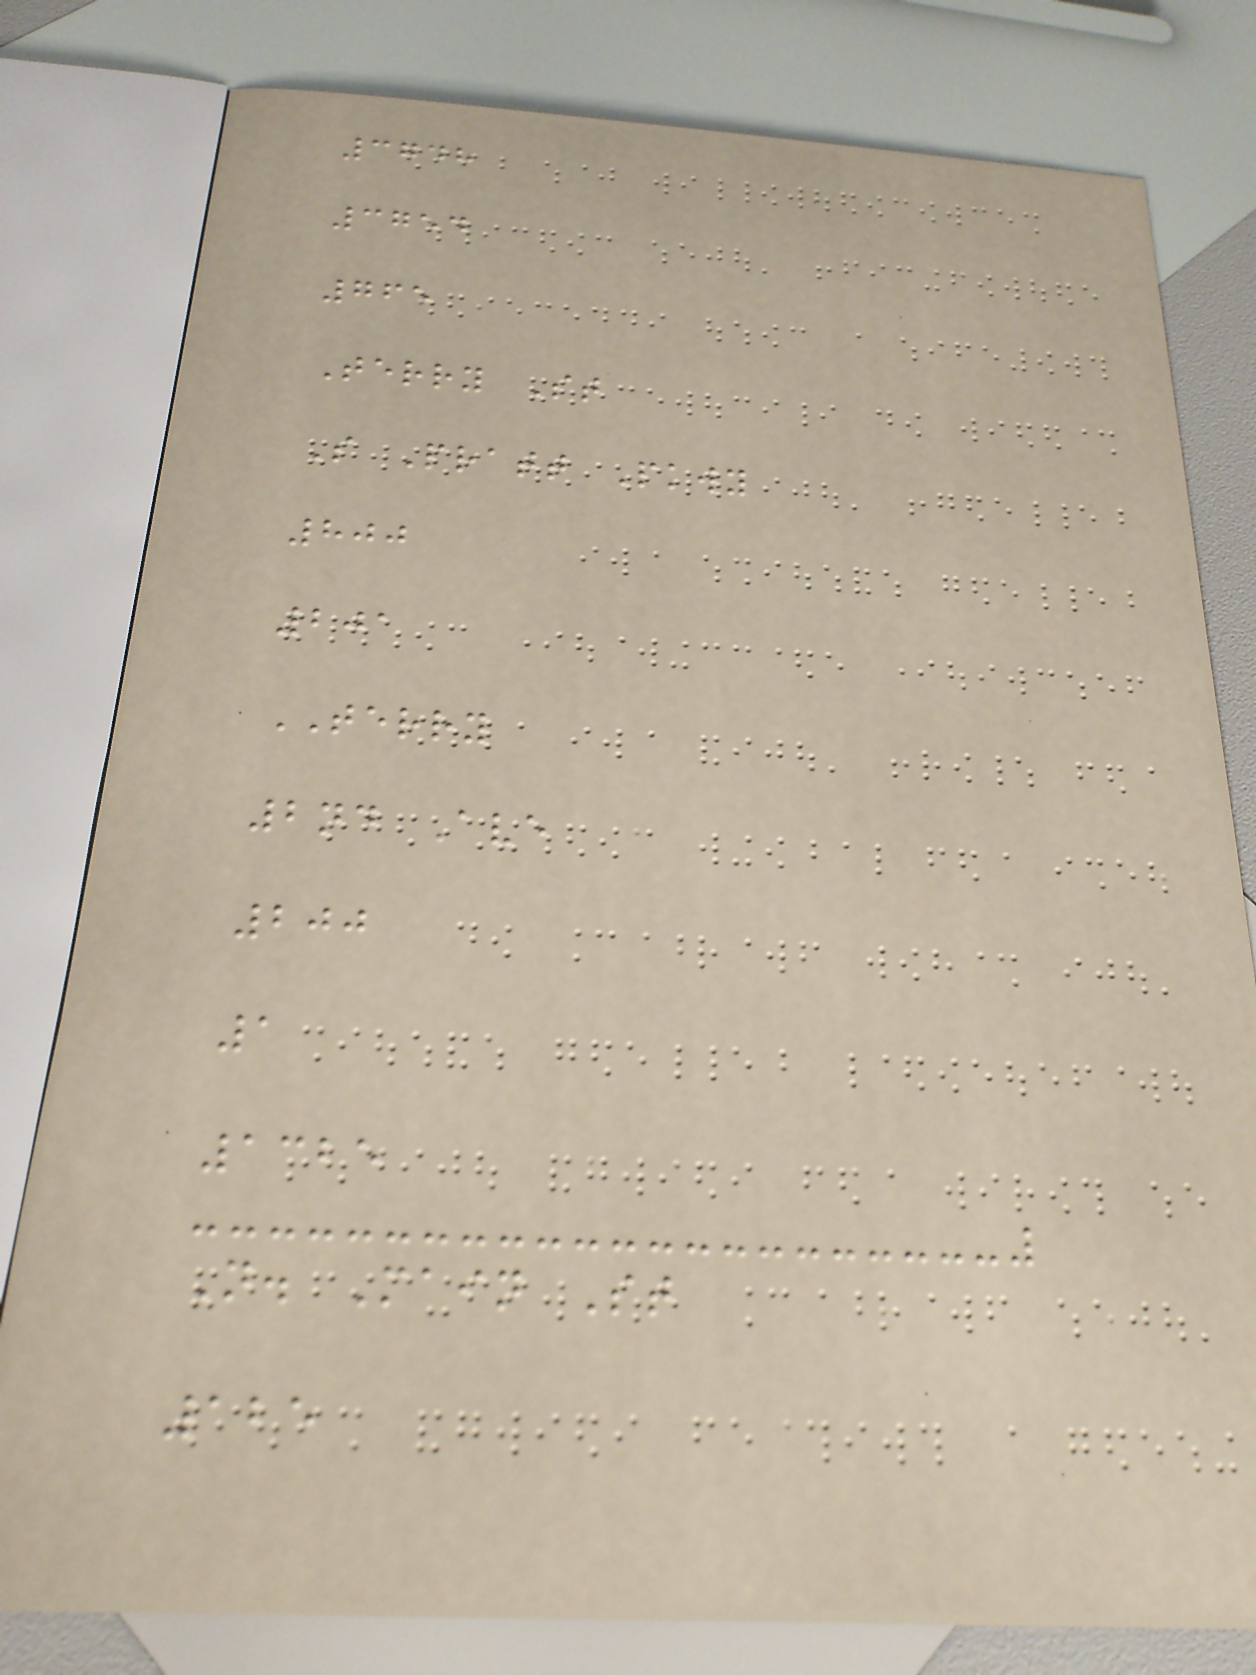3748
3754
765
Terry St
S Pratt Pkwy
800
201
TERRY
2nd Ave
200
1
1325
N. Main St
125
